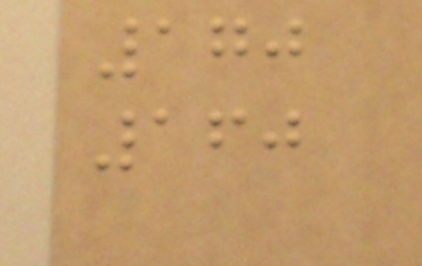170
160
